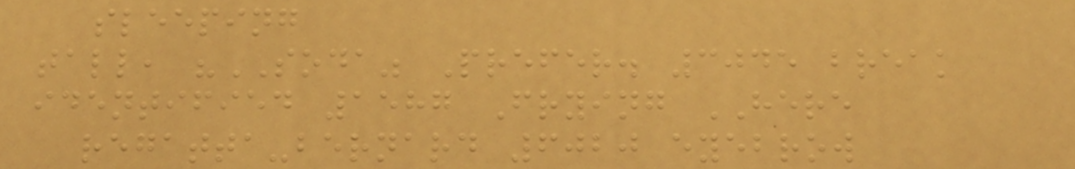sleeping
tall, "SODA" Prefer. 3045 break
identified 1587 Frying HERE
regatta-bernard 6020 eyebrow
